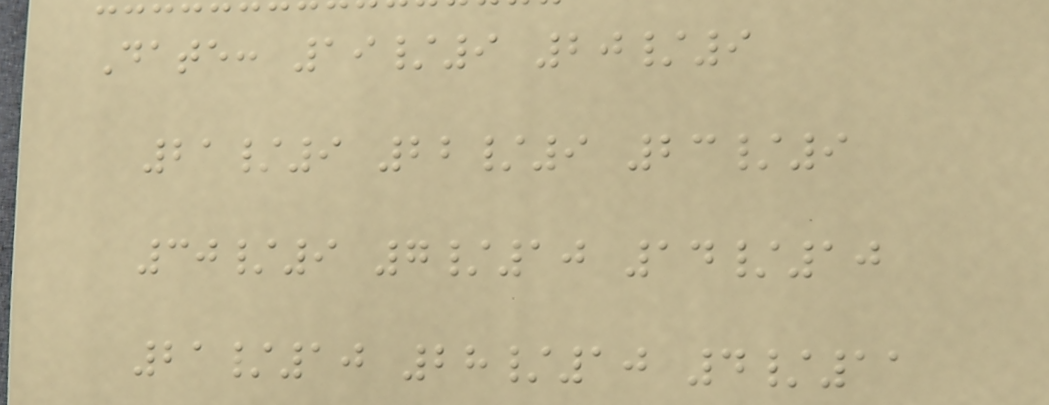Date: 19/9 20/9
21/9 22/9 23/9
30/9 7/10 14/10
21/10 28/10 4/11
